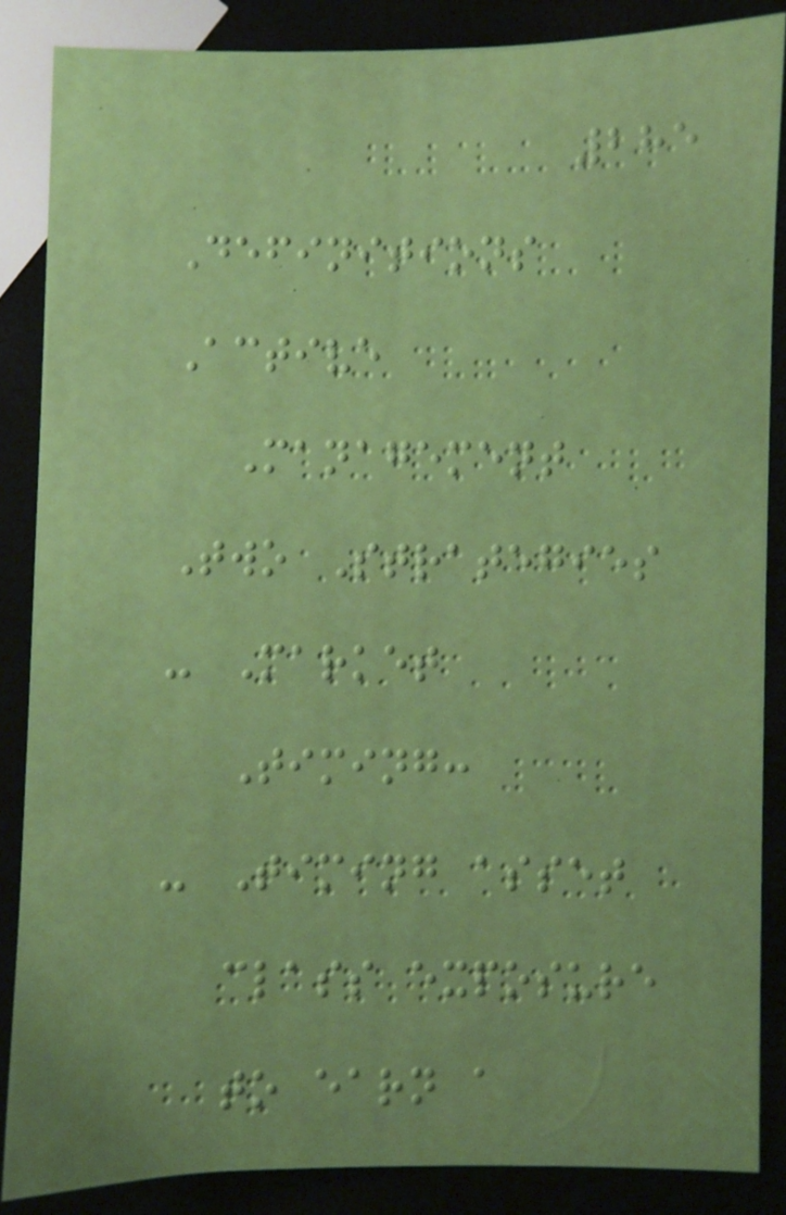285
Definitions
Active
Management
Two Strategies
- Market
Timing:
- Timing asset
class exposure
to earn a
